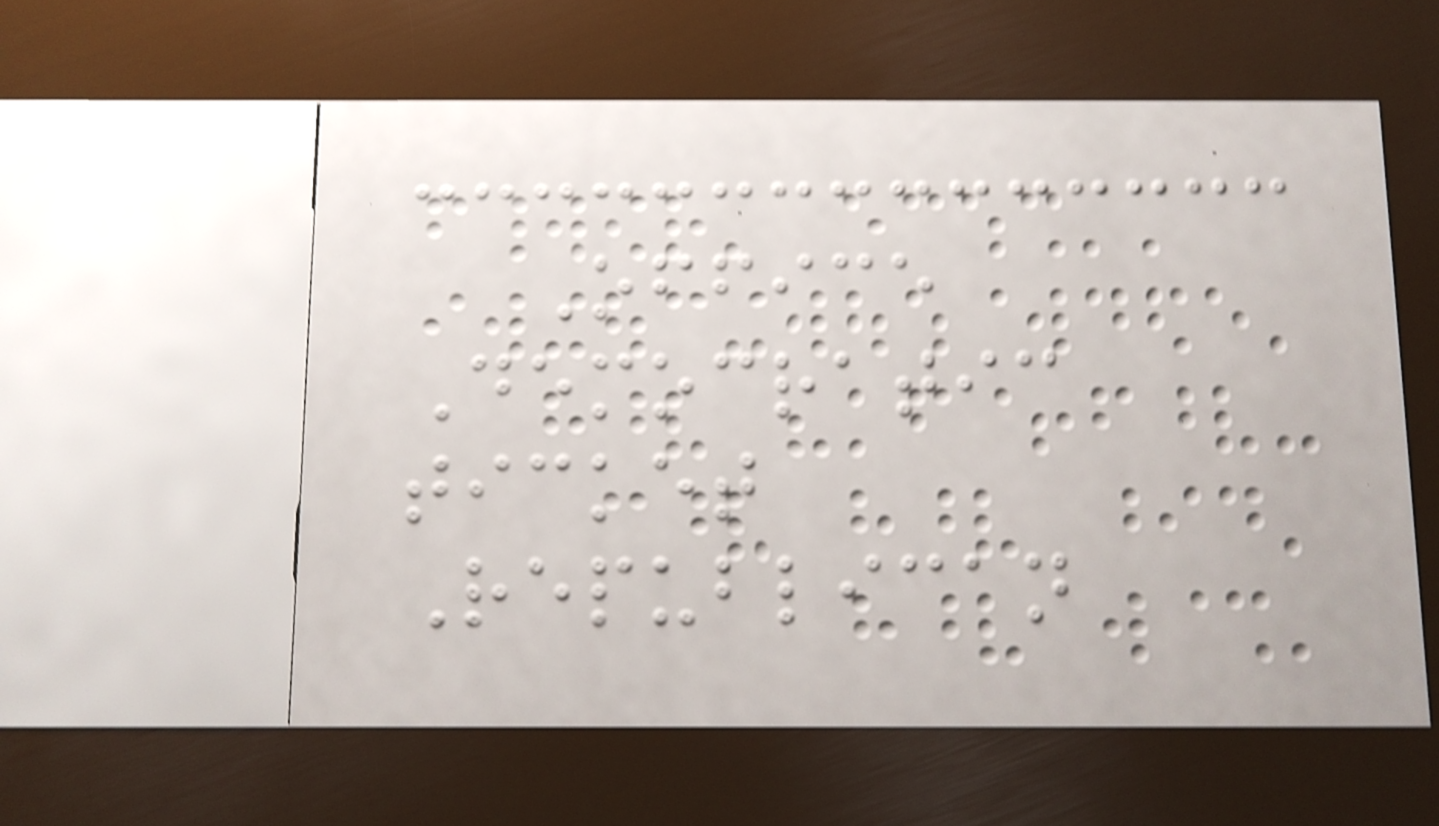Office
Democratic
ticket
Republican
